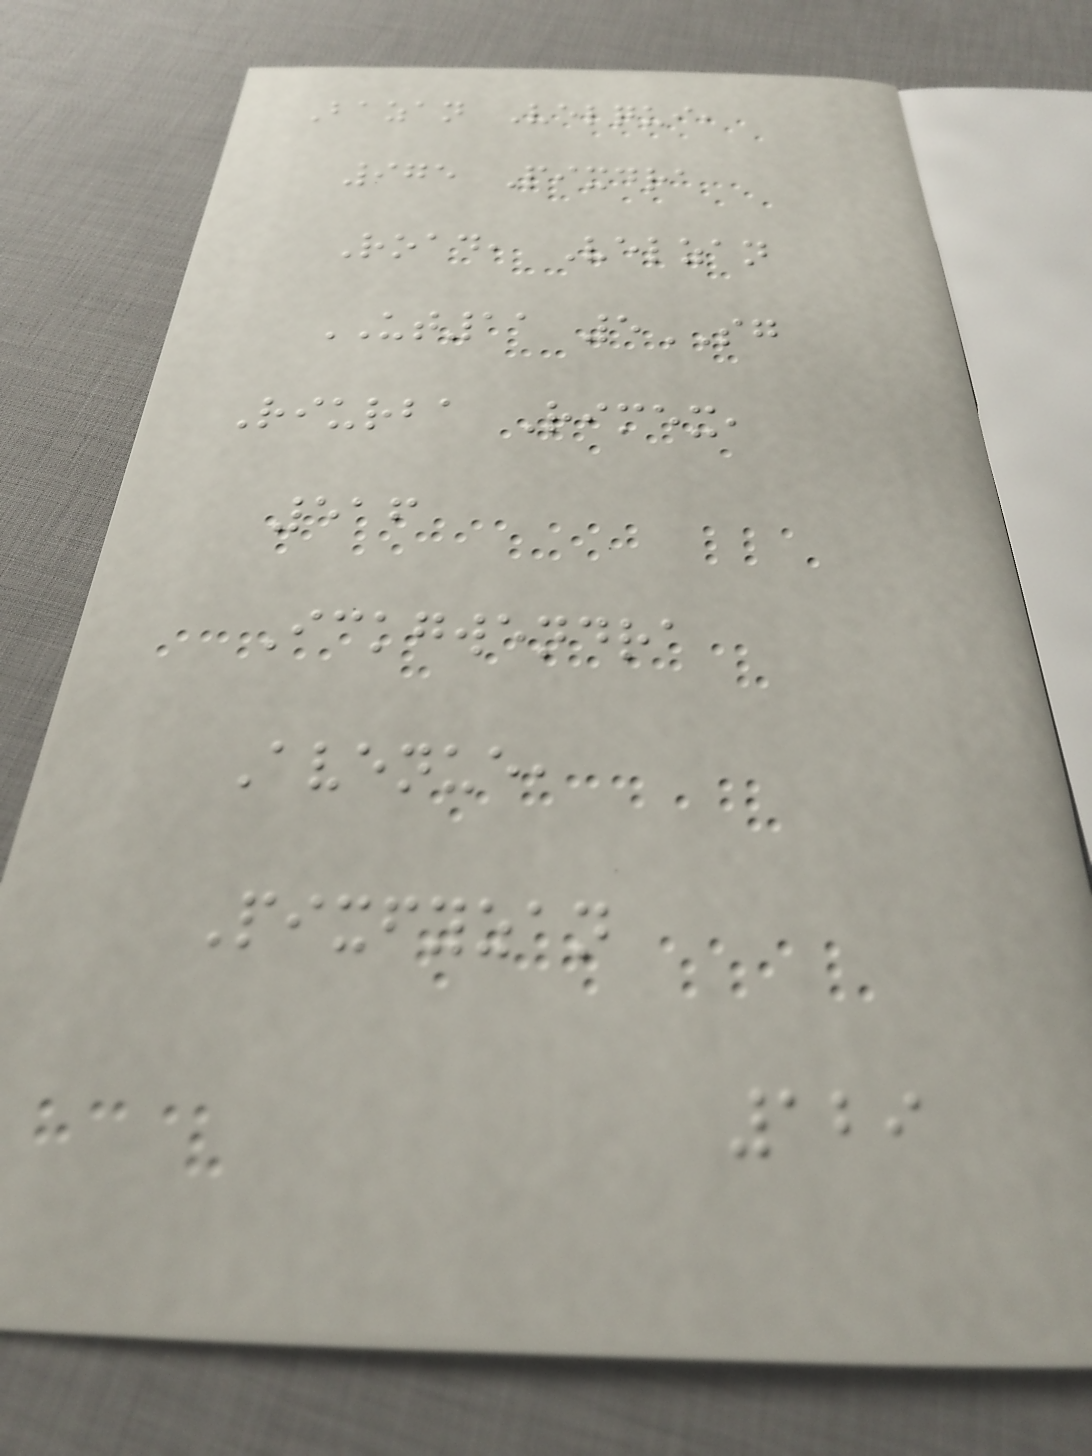Bazan Velqui,
975 Pixdra
Road, Velzan
UT11 5SG
Riurba Rimex,
516
Ickgwendra
Avenue,
Pixfyzan
129
